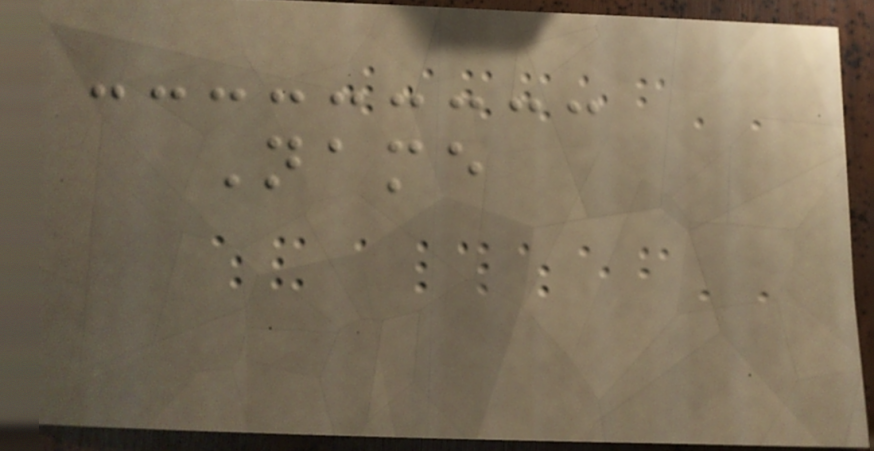Name
